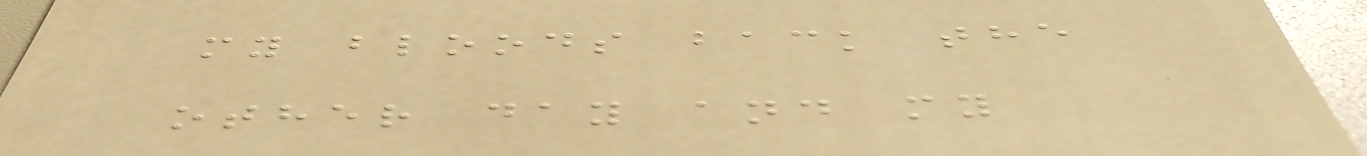my bloods back the
other day and my
